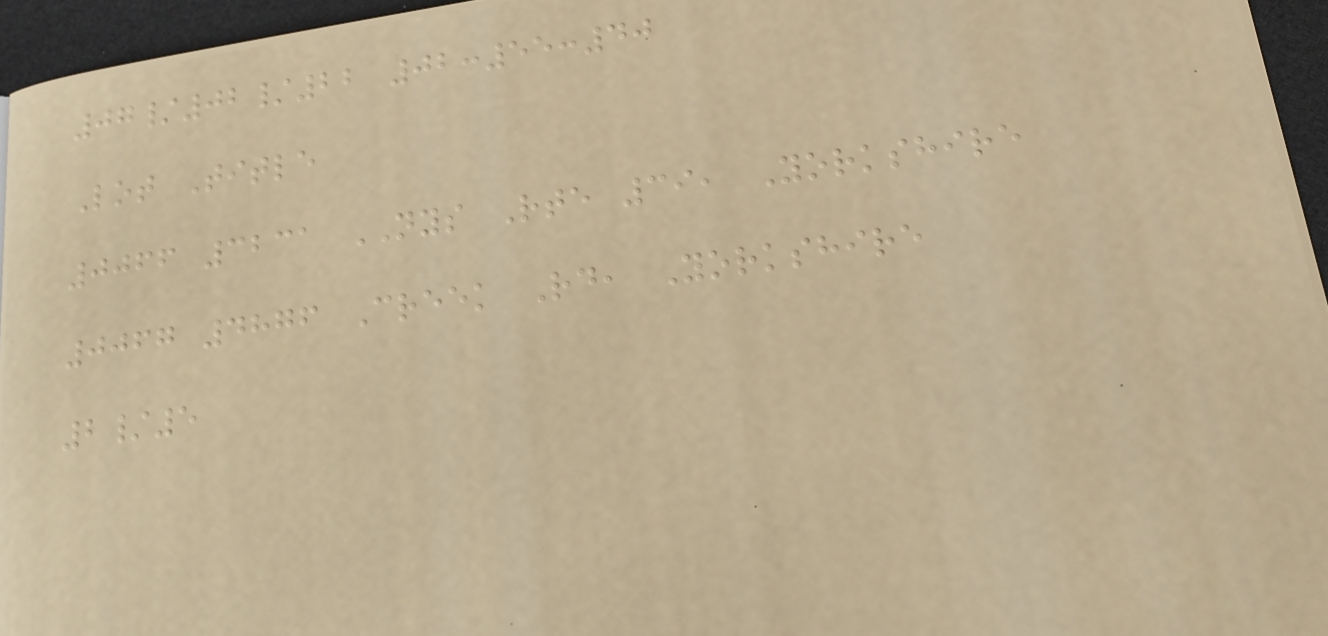07/02/22 02:55:40
Lot Title
0066 3231 NYS Rte 39, Yorkshire
0067 4876 Creek Rd, Yorkshire
2/5
